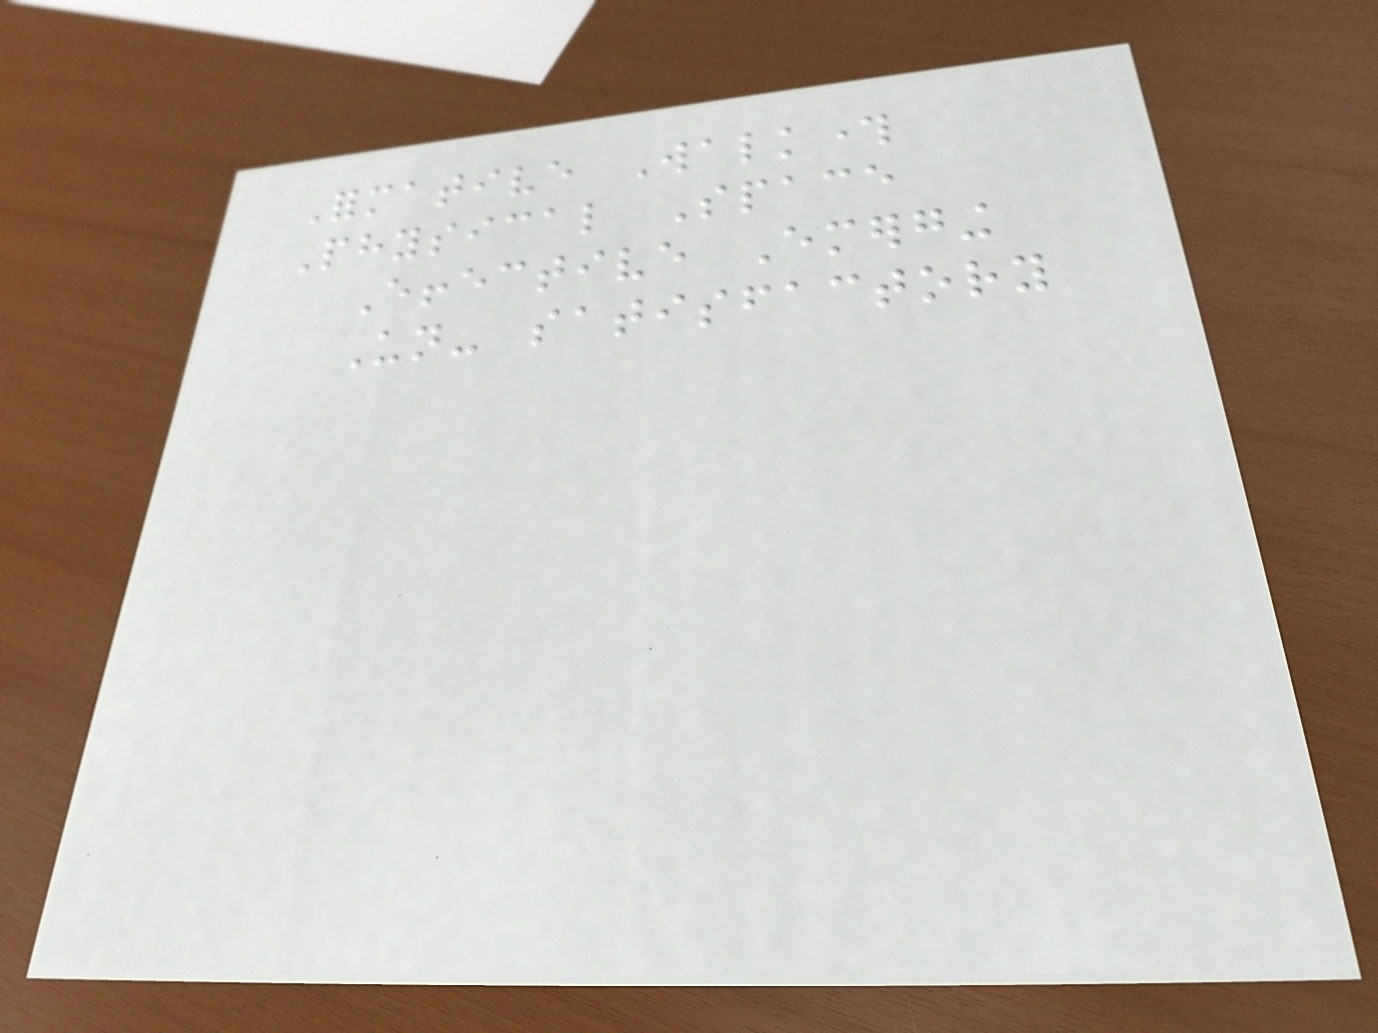Formative Walkthrough
Physical Space
Effective Emerging
Un- satisfactory
